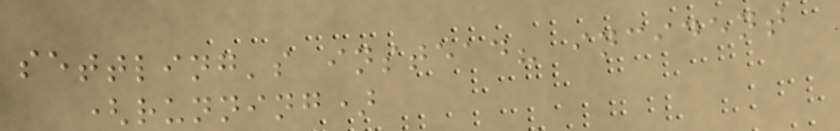settling's instead? incident
(running)
